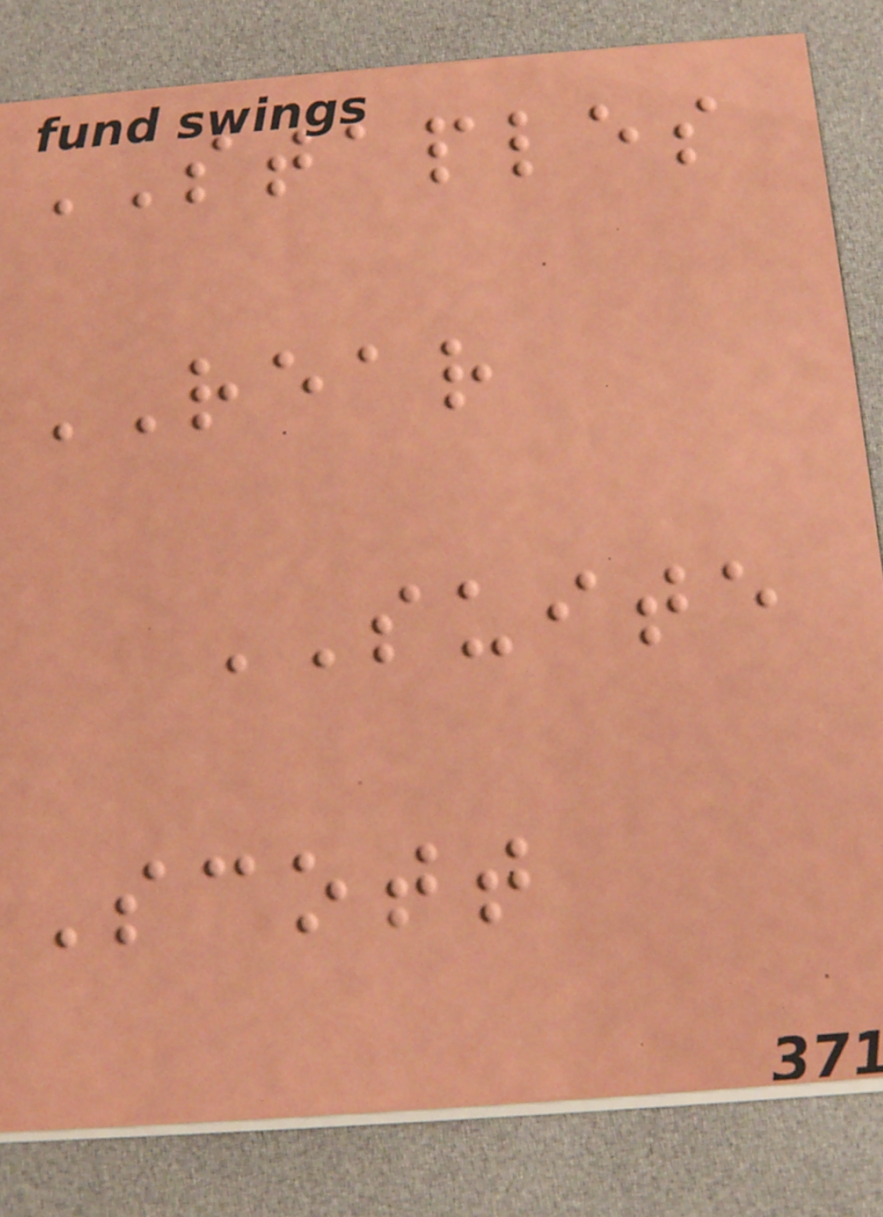STAPLES
REAR
SUITE
Scott
